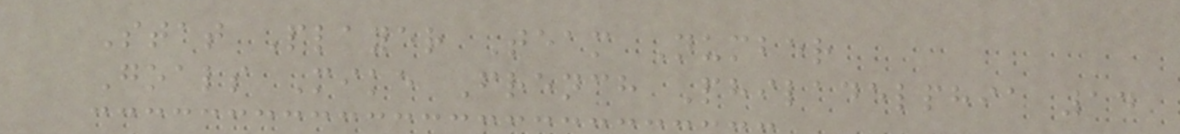Stat Player Team Number
Goals Mike French Philadelphia 14
